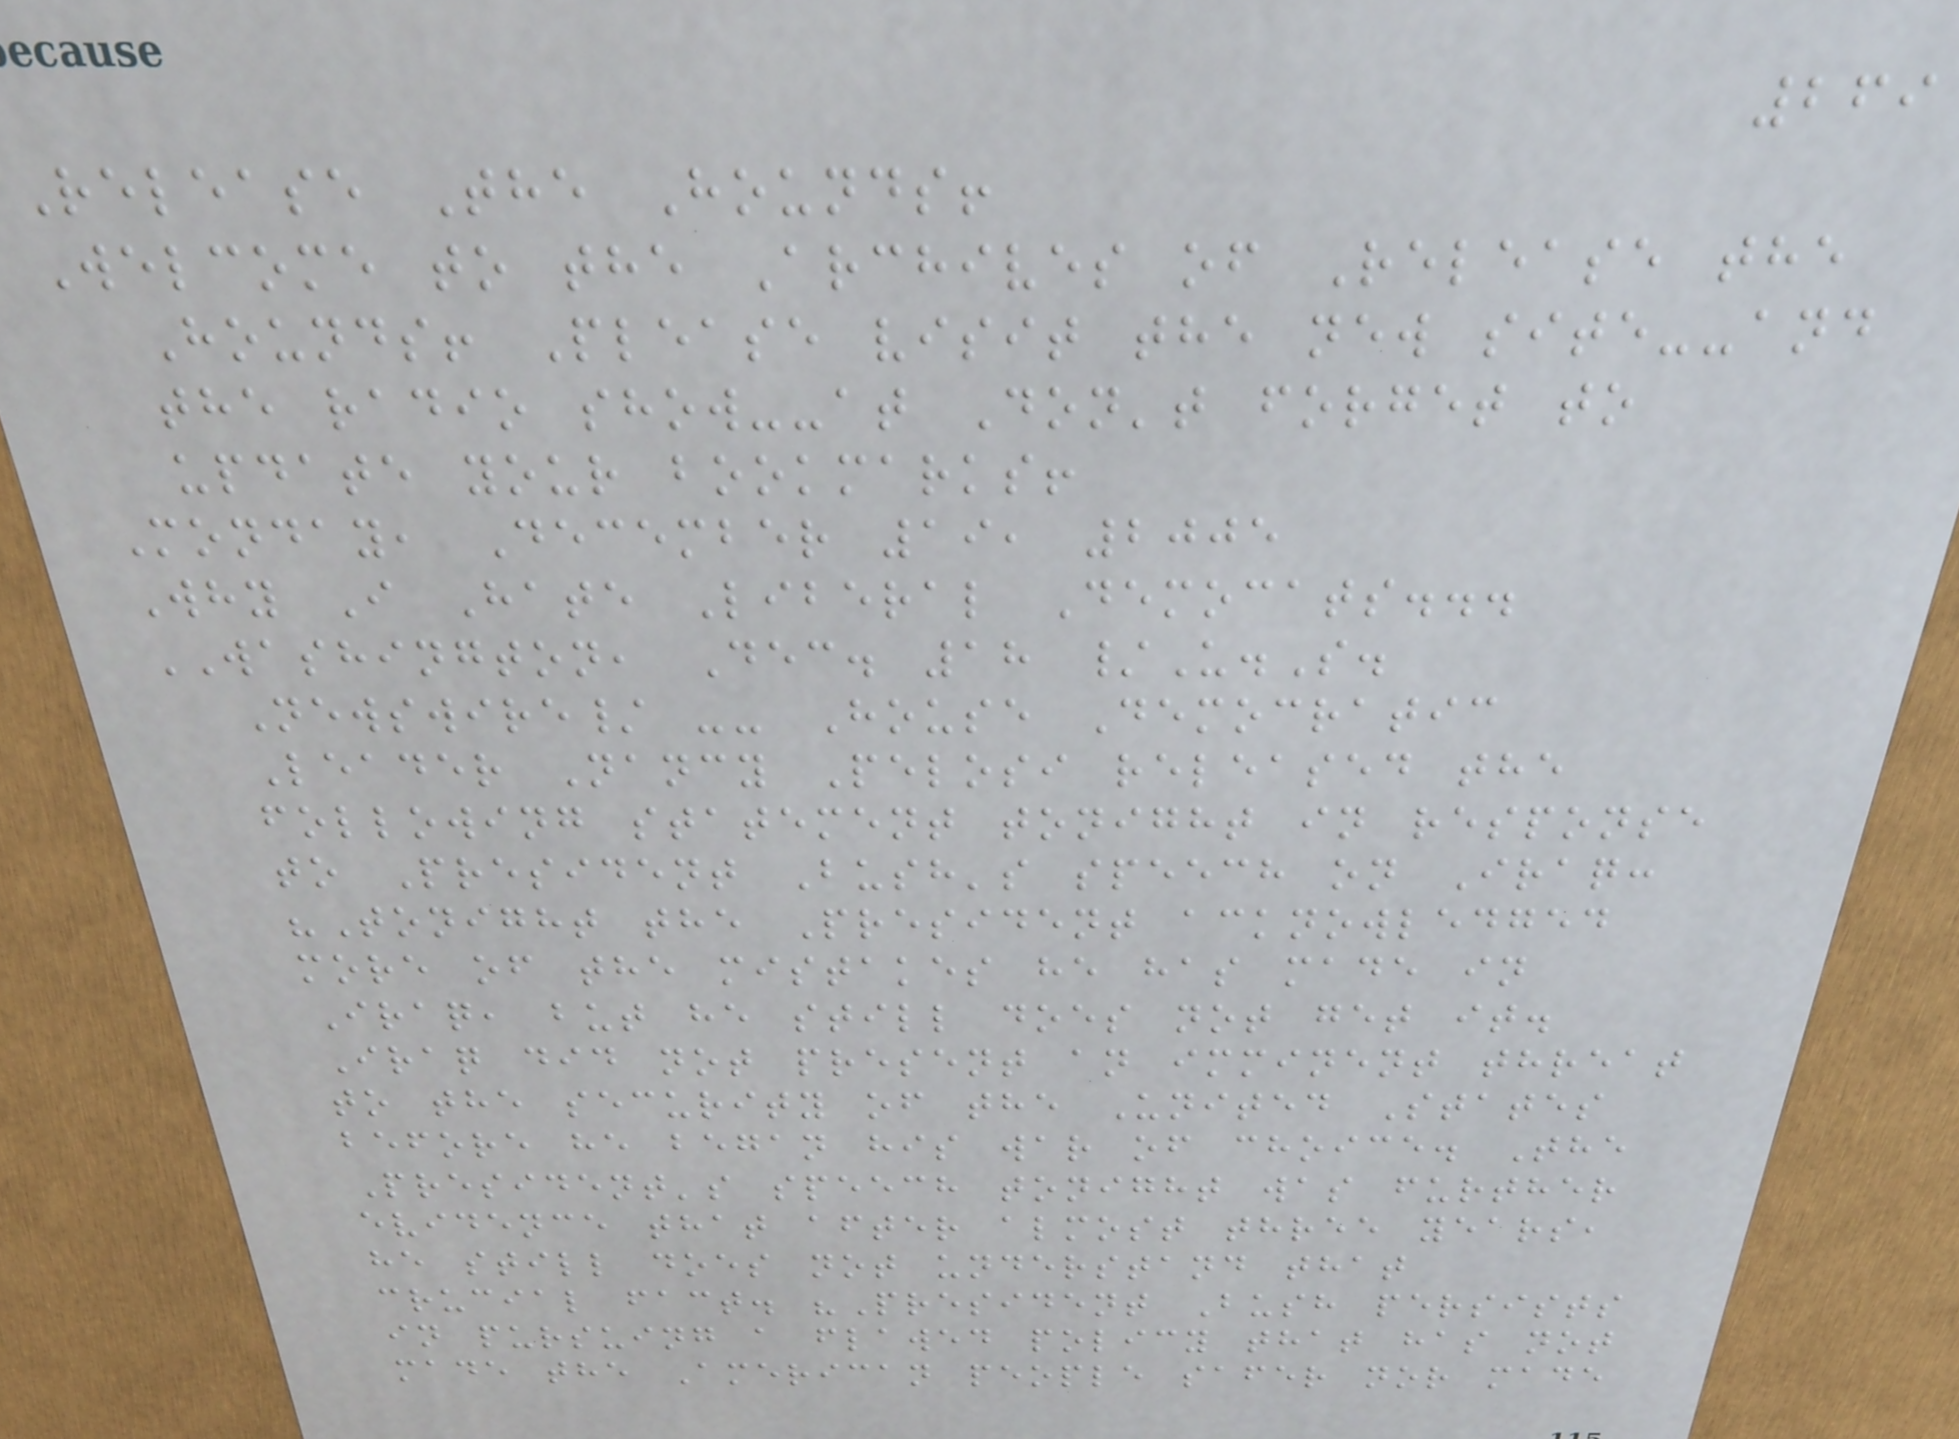269
Release The Hounds!
Welcome to the Archives of Release the
Hounds! Please visit the new site--and
the radio show--at Don't forget to
update your bookmarks!
Monday, December 19, 2005
Why I Hate Liberal Democats...
WASHINGTON, Dec. 18 /U.S.
Newswire/ -- House Democratic
Leader Nancy Pelosi released the
following statement tonight in response
to President Bush's speech on Iraq:
"Tonight the President acknowledged
more of the mistakes he has made in
Iraq, but he still does not get it.
Iraq did not present an imminent threat
to the security of the United States
before he began his war of choice. The
President's speech tonight was further
evidence that after almost three years,
he still does not understand that
crucial fact. "President Bush persists
in pursuing a flawed policy that has not
made the American people safer nor made
